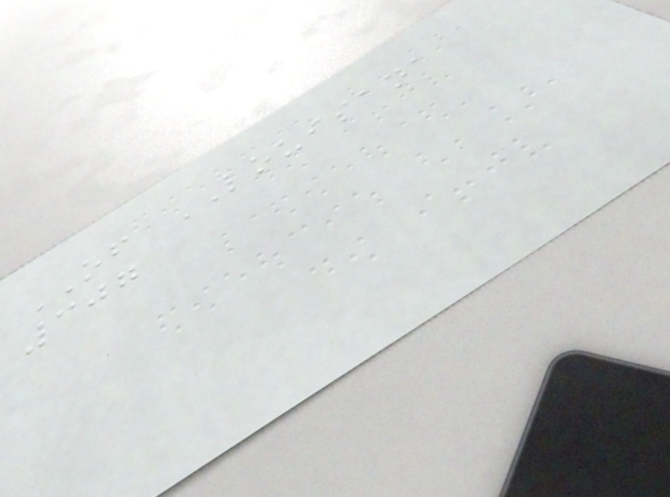OF LOUISANA
307
